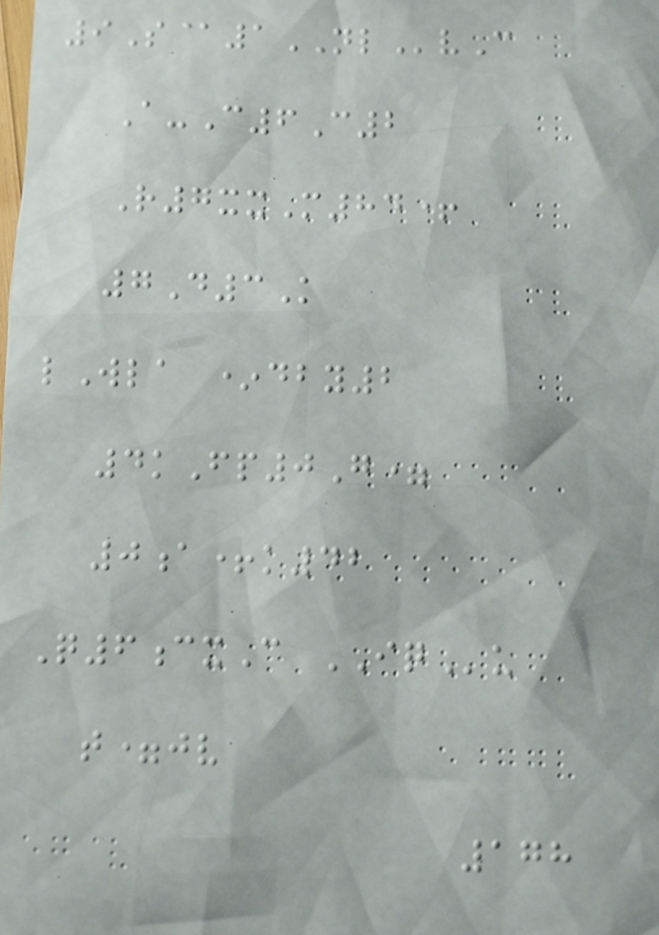9S@1NLvC
A-C6C2
R7xxM84+
7D3K
lWla *dby2
4kFp0G=
0a+k42
Q6cxC IQu
t=jv
178
